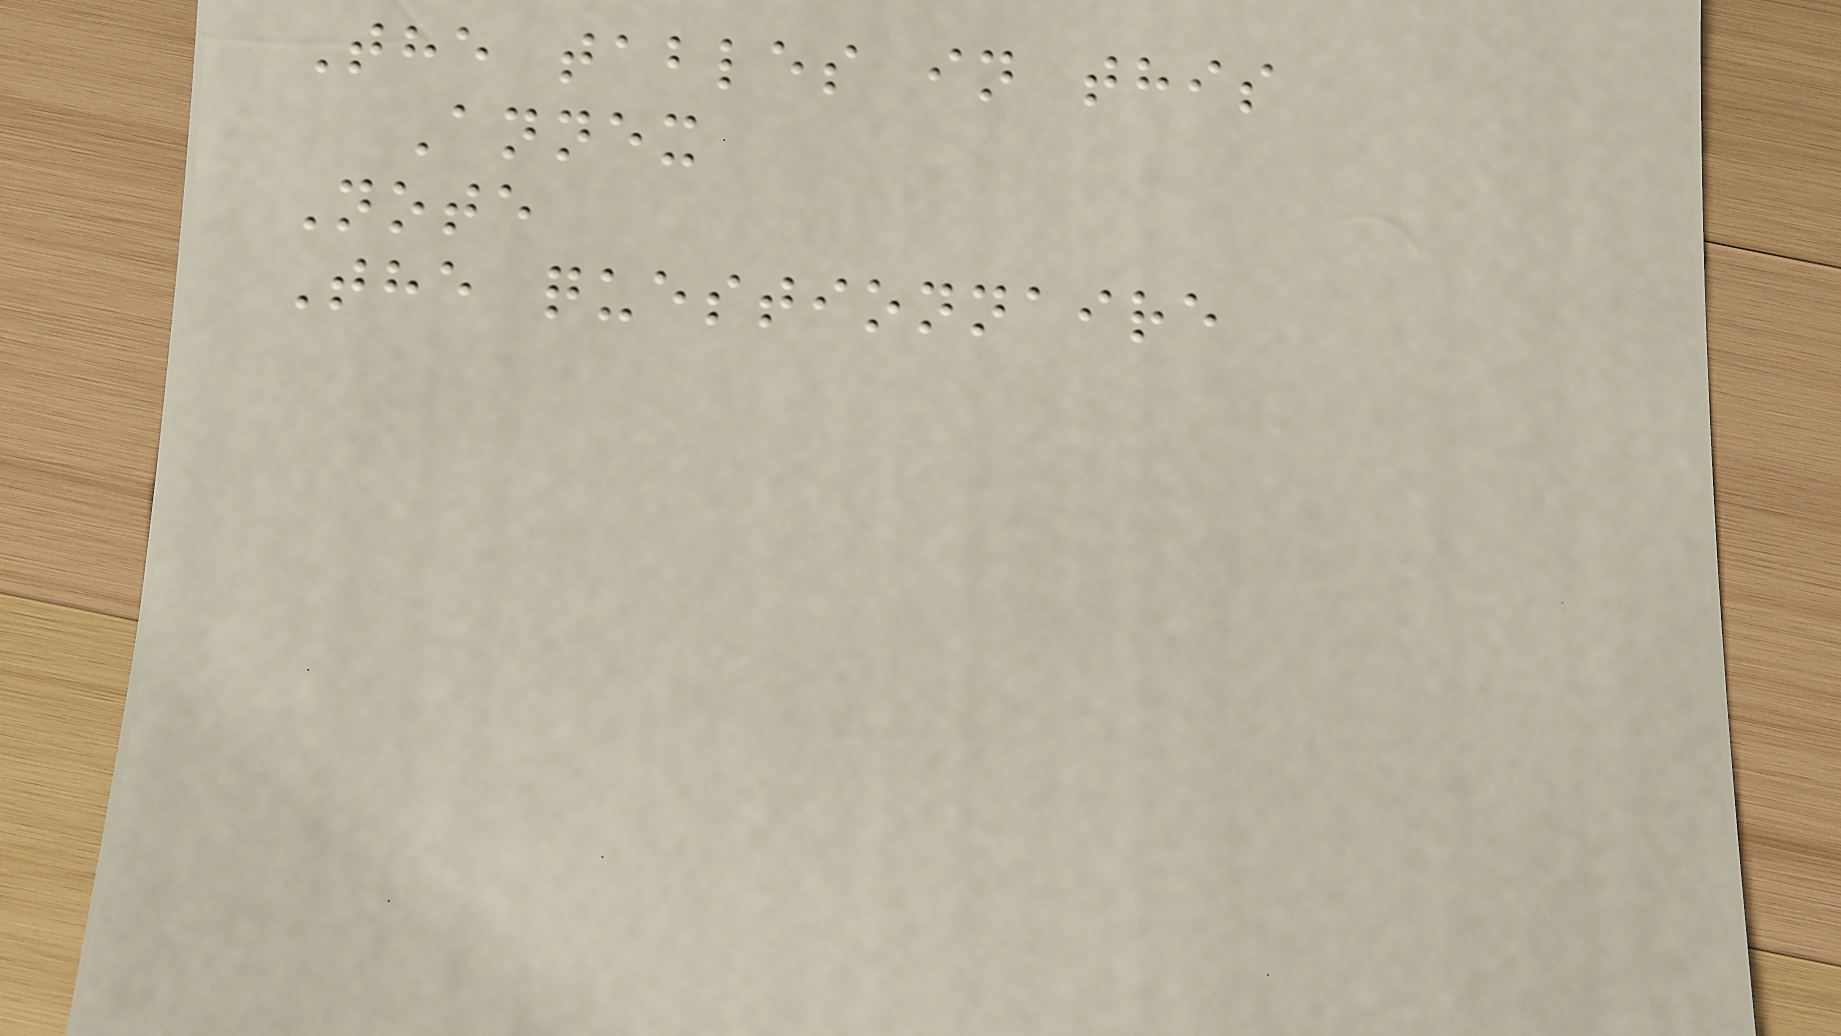The tables in this
Annex
Note
The questionnaire
